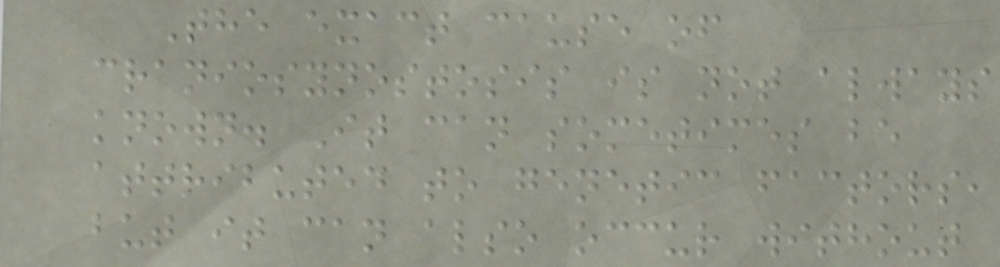The exact cause of
craniosynostosis is not always
known. It can sometimes be
attributed to genetic factors,
but it can also occur without
